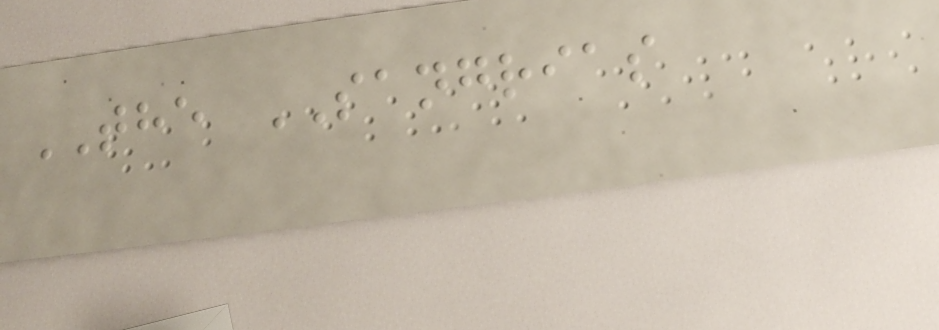THE SANGRIAS
